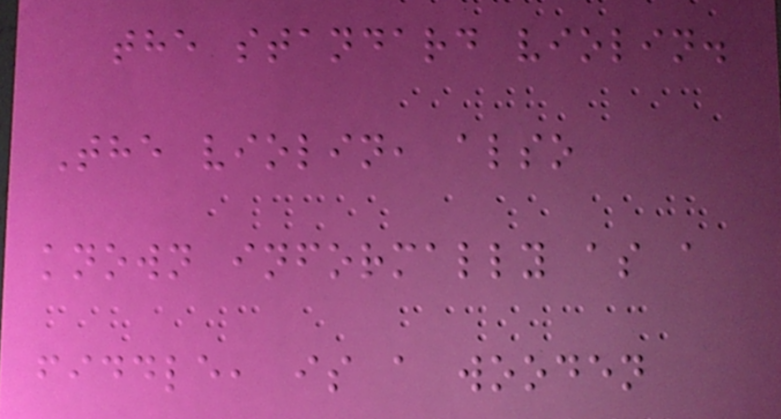the standard violin.
The violin, also
known informally as a
fiddle, is a wooden
